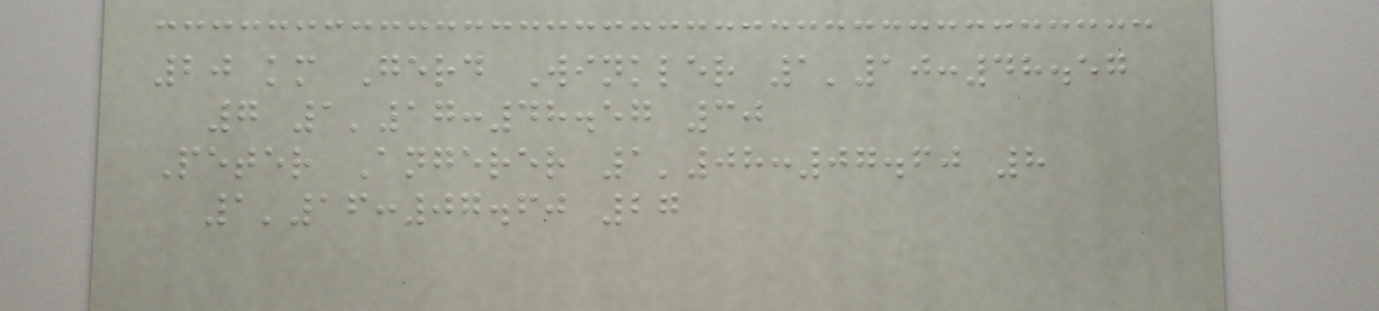20 km Gerd Winkler 1'10:48.57
7 1'17:48.57 30
Peter Angerer 1'08:07.60 8
1'16:07.60 27
